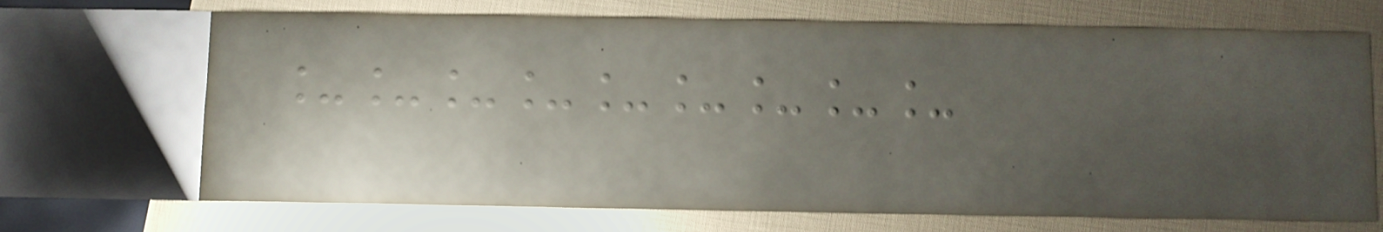_________
